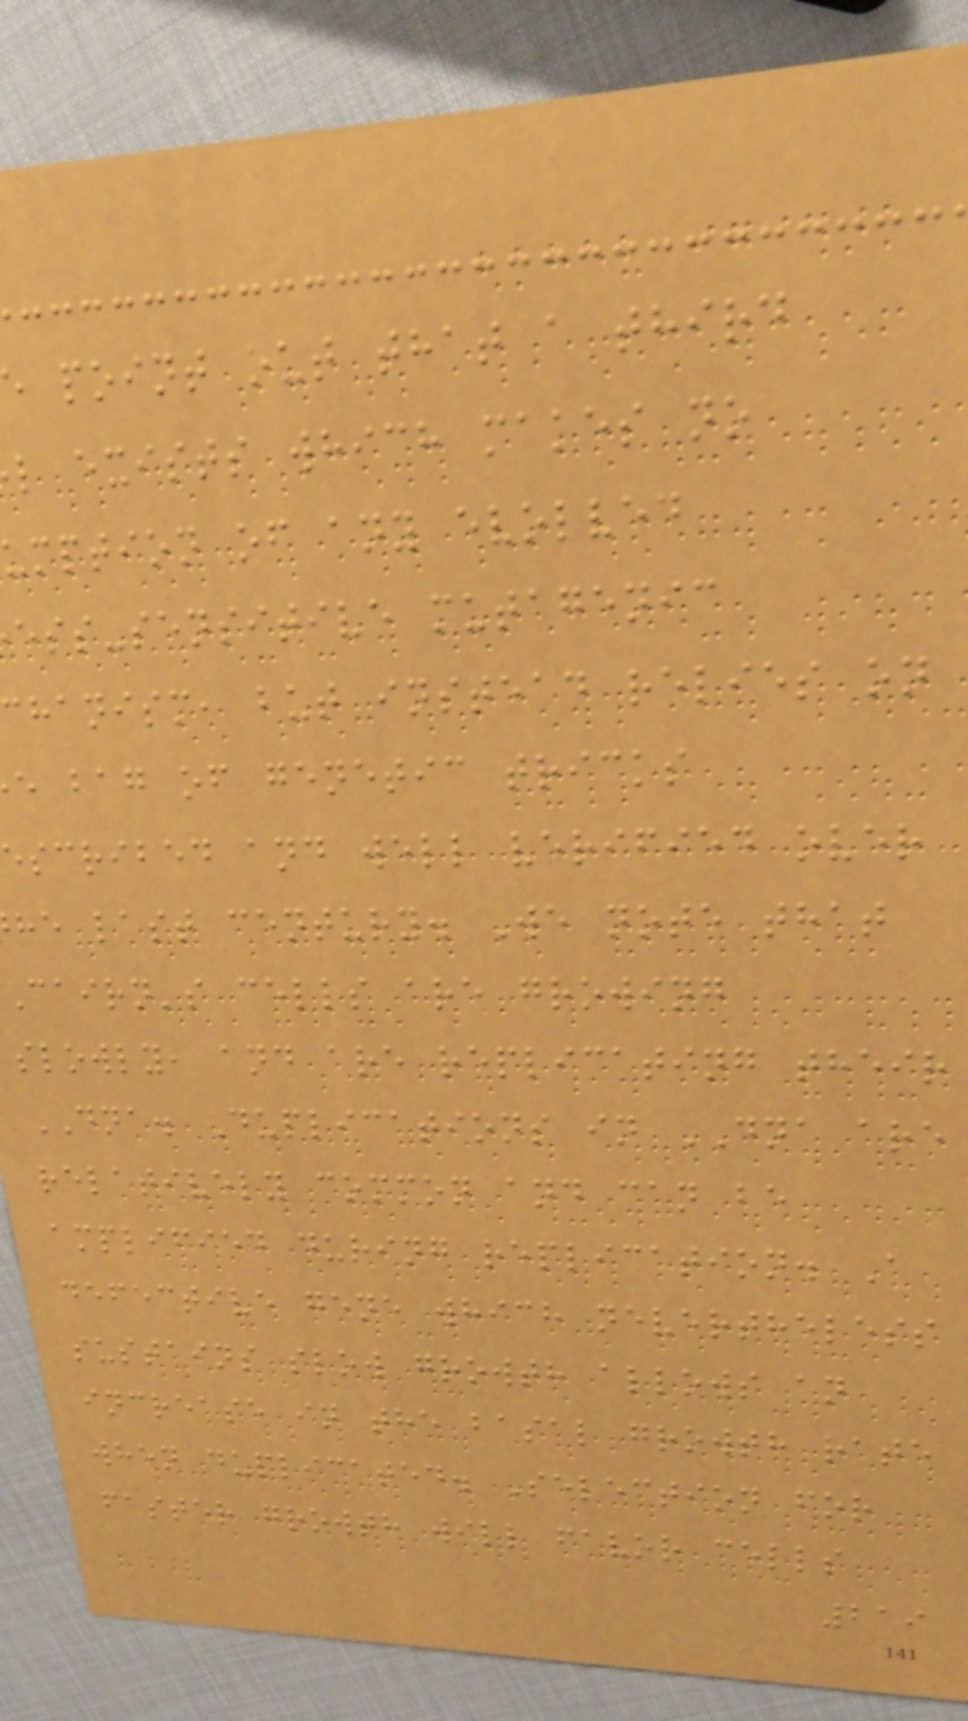point out that a third
l exists which makes no
umption of any evolved
ess-sensitive mutagenic
chanism, but instead relies on
e bag of genetic tricks
escribed and well verified over
he last century. We note that
Cairn's cells are growing
slowly, and are replicating their
DNA. Duplications in DNA are
relatively common and can be
amplified during replication. A
defective gene which nevertheless
sustains slow growth allows an
increase in the basal growth rate
when duplicated. Selection for
faster growth will favor cells
219
